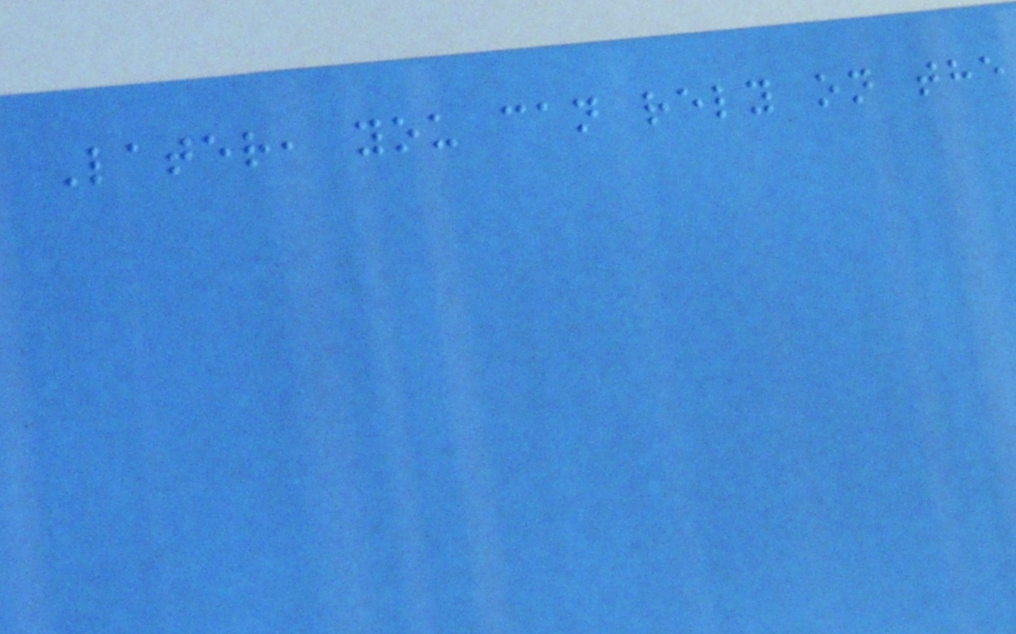Later, you can rely on the
